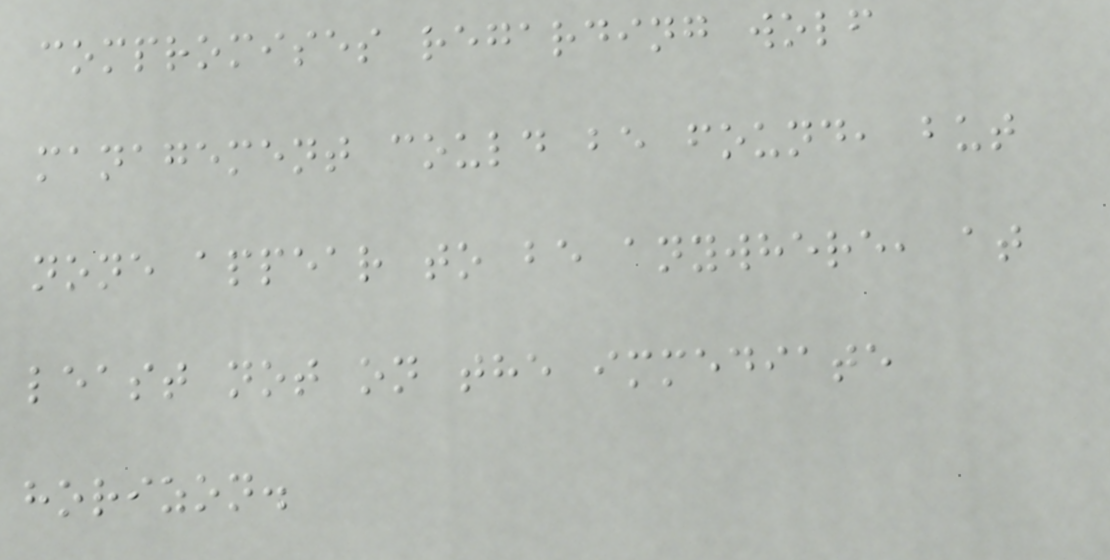compromises regarding wolf
management could be found, but
none appear to be anywhere, at
least not on the immediate
horizon.
